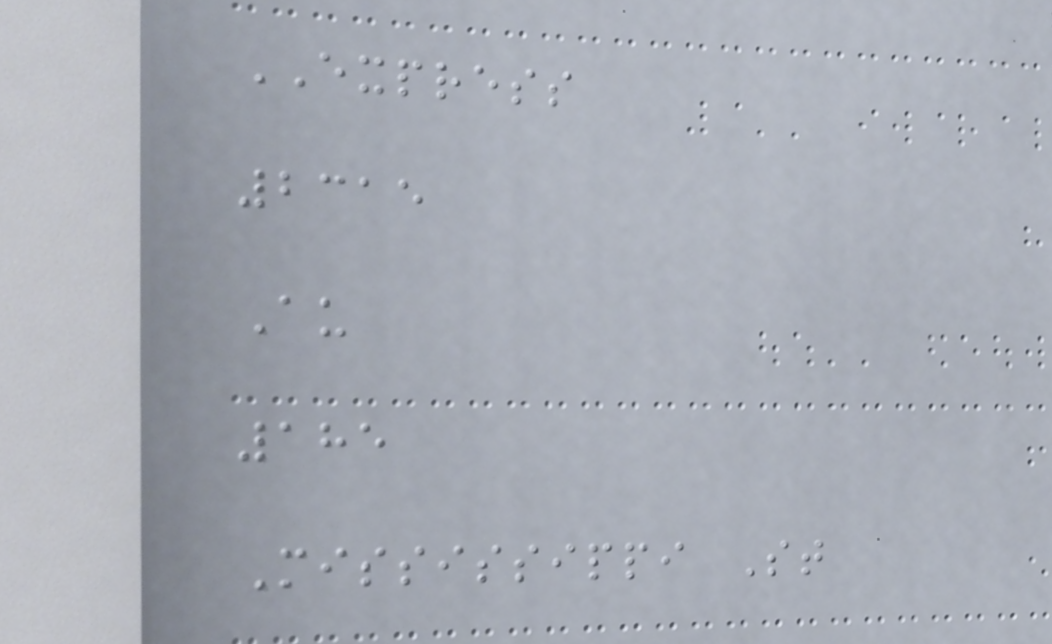EXPRESS
2315
Au
185
Mississippi St
